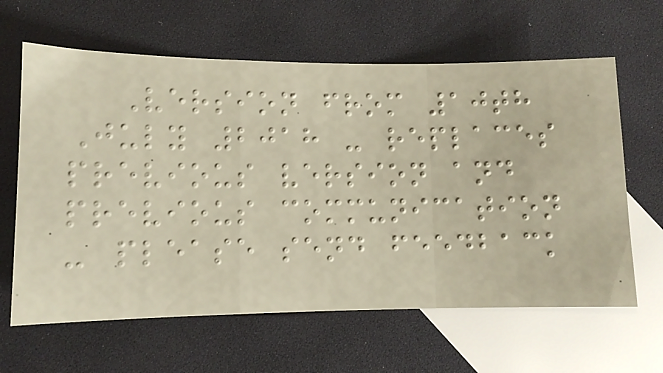Version from 10th
July 2018 - replaces
previous version and
previous communication
- please send feedback
